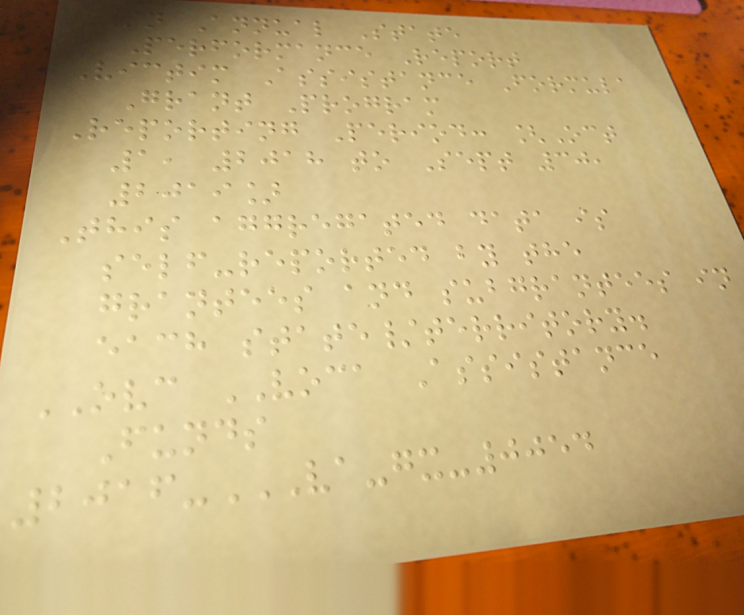MN Annual State
Performance Report
Victim Assistance Formula
Grant Program
Reporting Period: [Oct
1, 2018 to Sept 30,
2019]
This aggregated data is
self-reported by the
grantees and subgrantees in
each state/territory.
OVC VOCA Assistance
Funds
2016-VA-GX-0054
